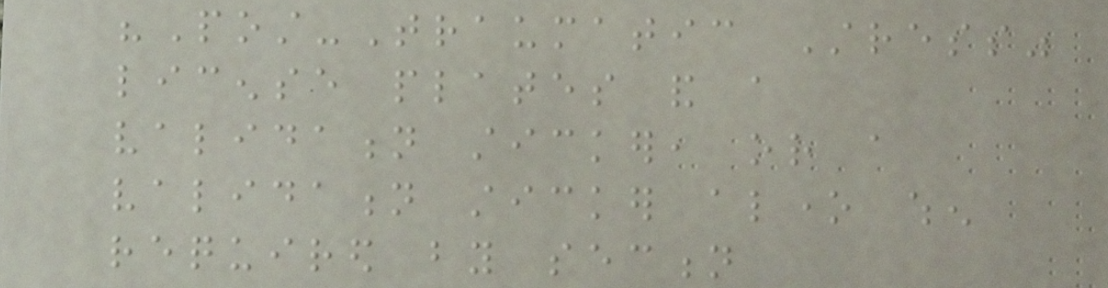"Post-Traumatic Stress"
license plates and a
validation sticker, or a
validation sticker alone when
required by section
